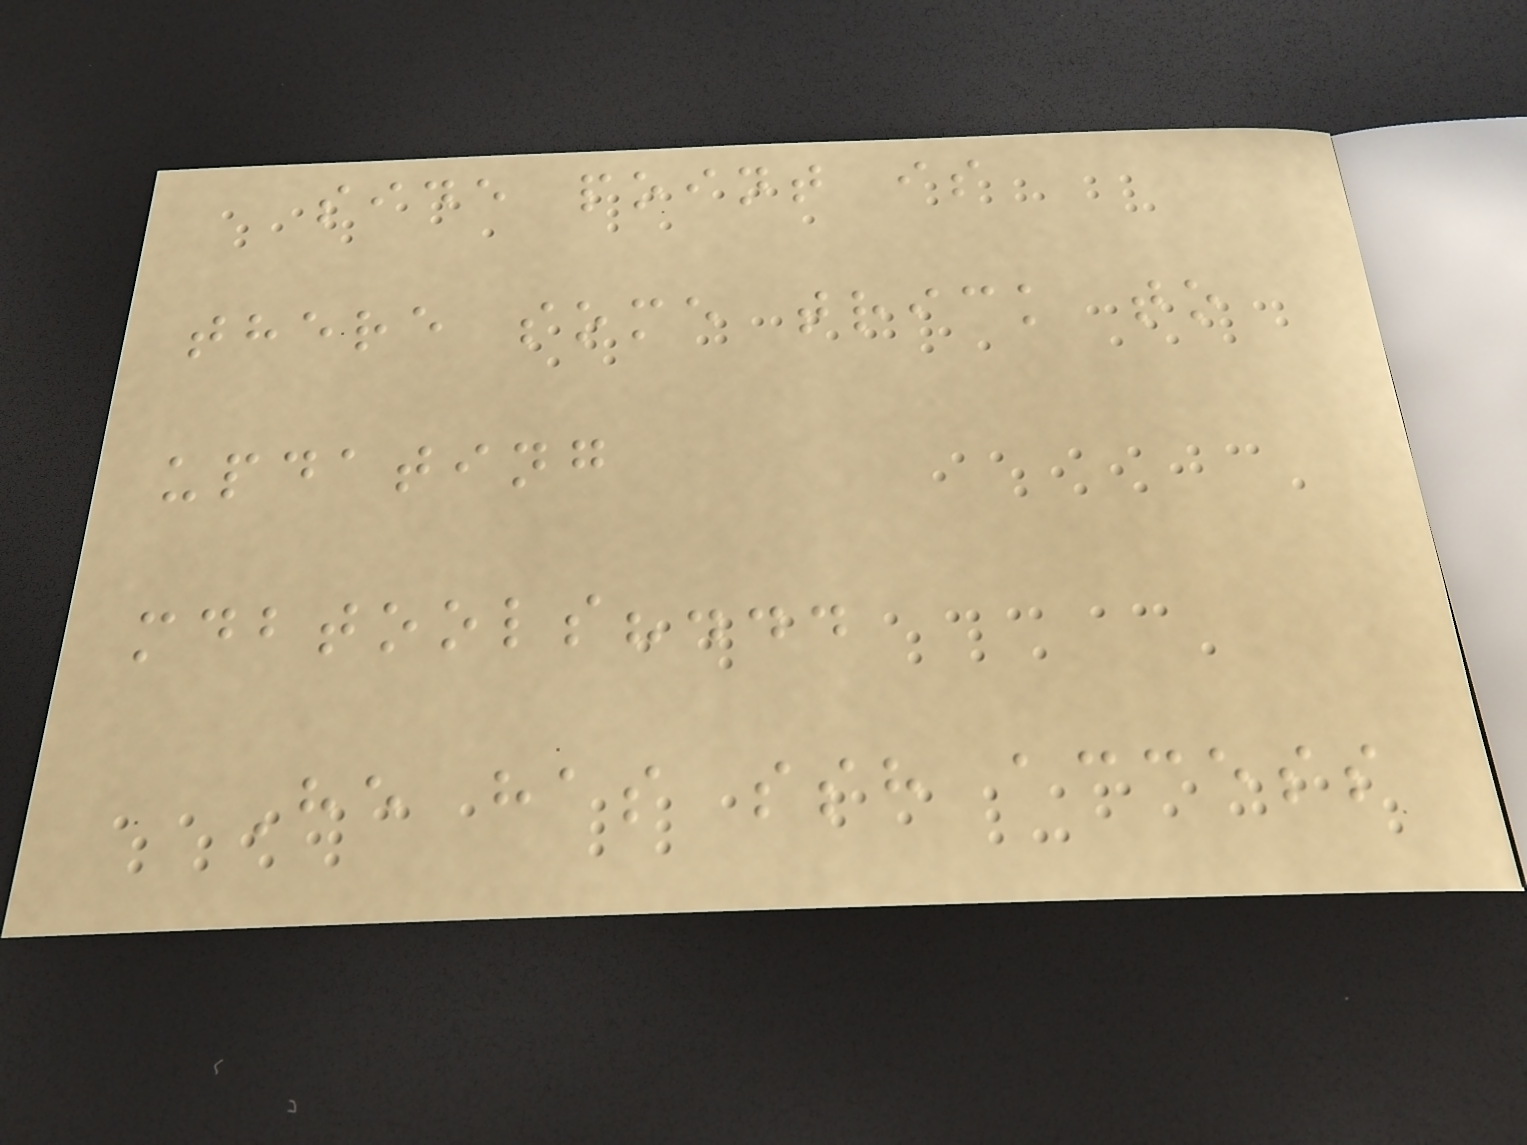side point is
there some trick to
updating
mdbtools?...
He has ssh access
